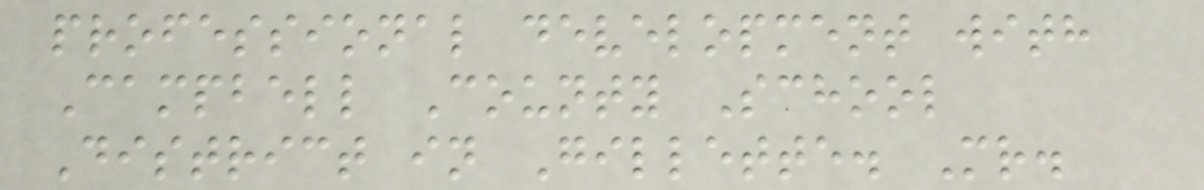professional development with
Campbell County School
District in Gillette. Mr.
